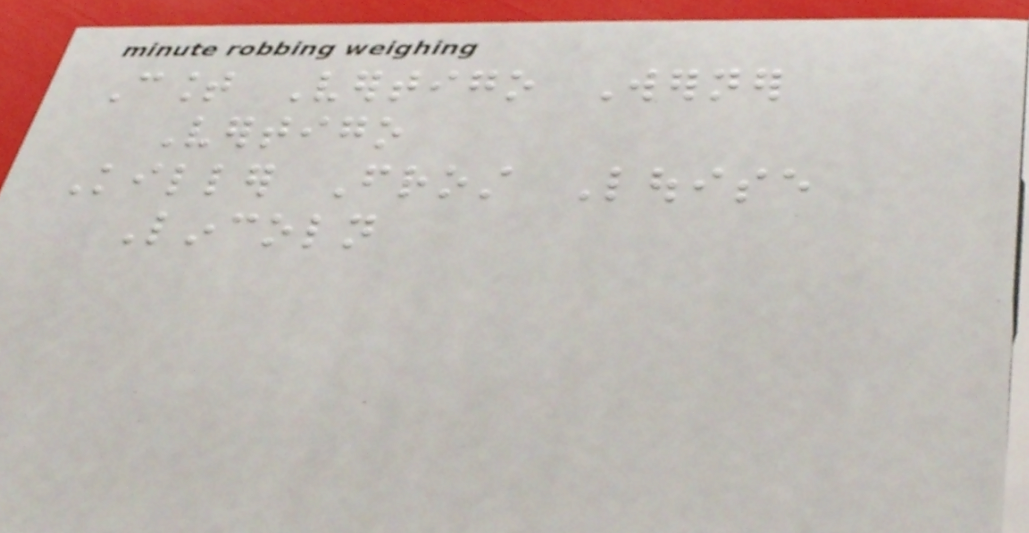Count Vertigo Werner
Vertigo
Killer Frost Louise
Lincoln
